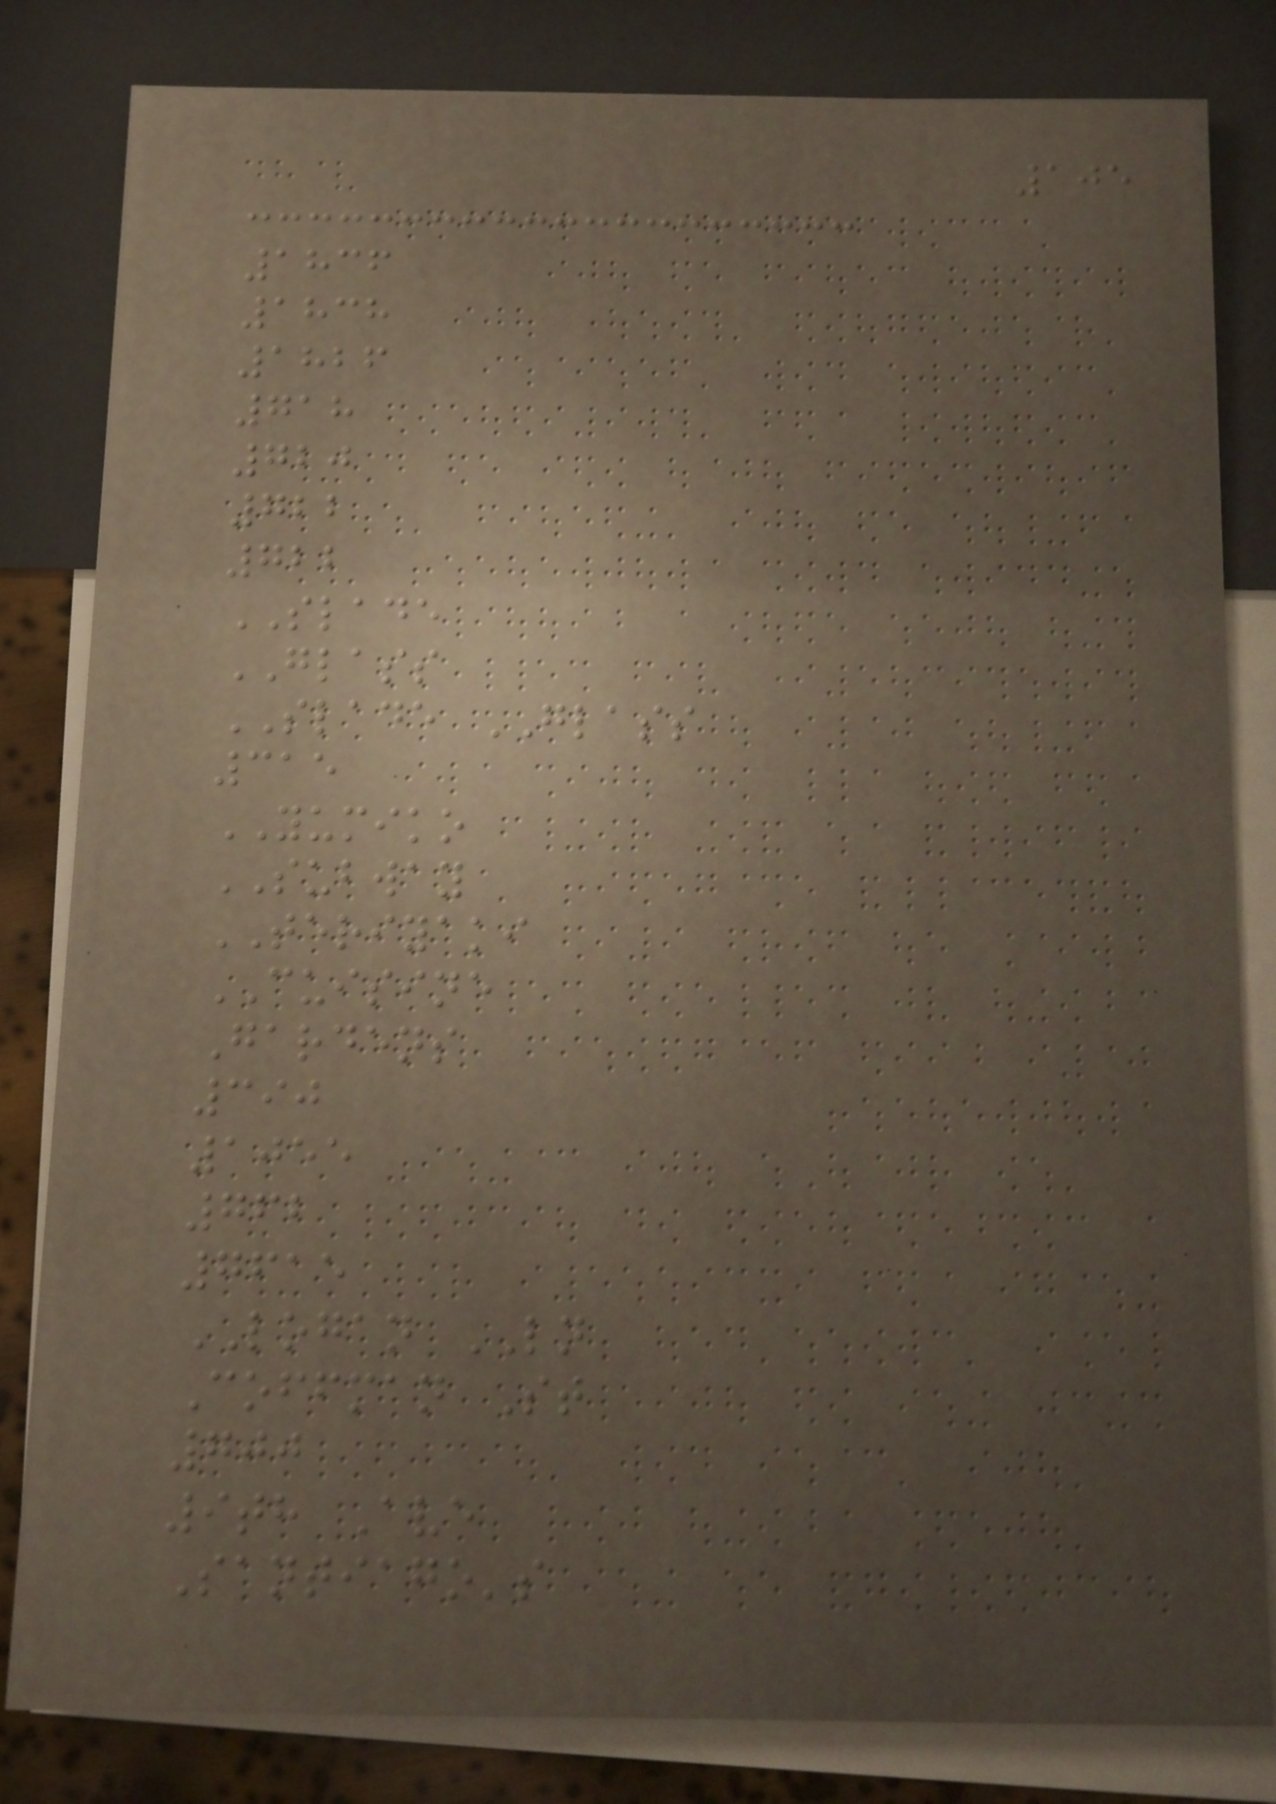105
1836
1838
1826
718
720
722
722
SLADE
GLASS
SLADE GLASS
315
YUMIKO
SUBWAY
TERIYAKI
CUISINE
Gardens
390
1055
762
7615
LOGAN LN
Coffman St
700
9th Ave
Santiago's
